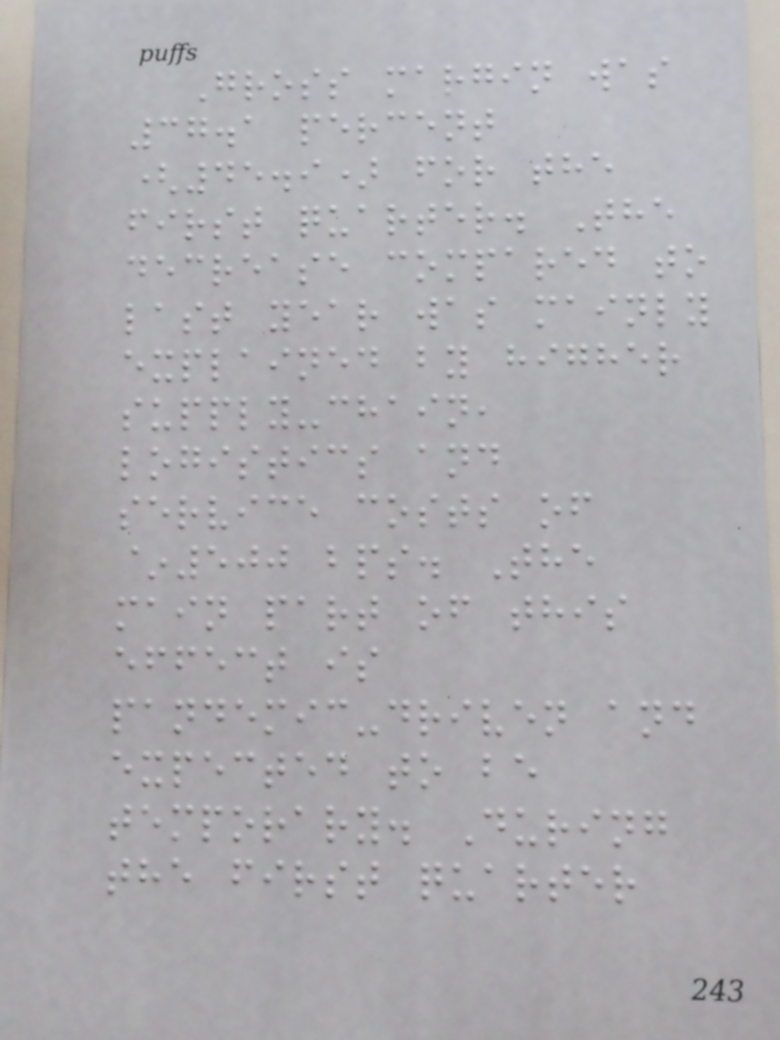Gross margin was
37.1 percent
(45.9) for the
first quarter. The
decrease compared to
last year was mainly
explained by higher
supply-chain,
logistics and
service costs of
~500 bps. The
main part of this
effect is
pandemic-driven and
expected to be
temporary. During
the first quarter
